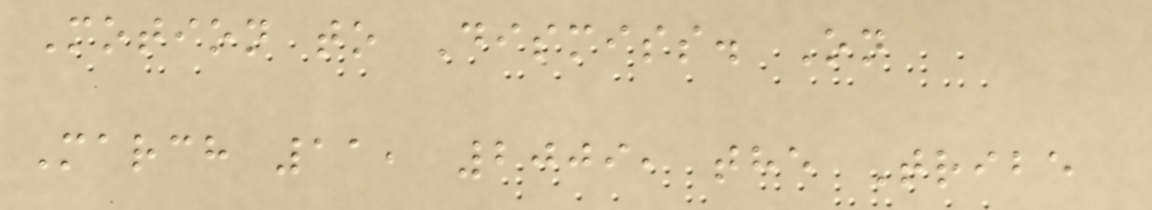Motion to Dismiss. On
March 11, 2009, the Tribe
